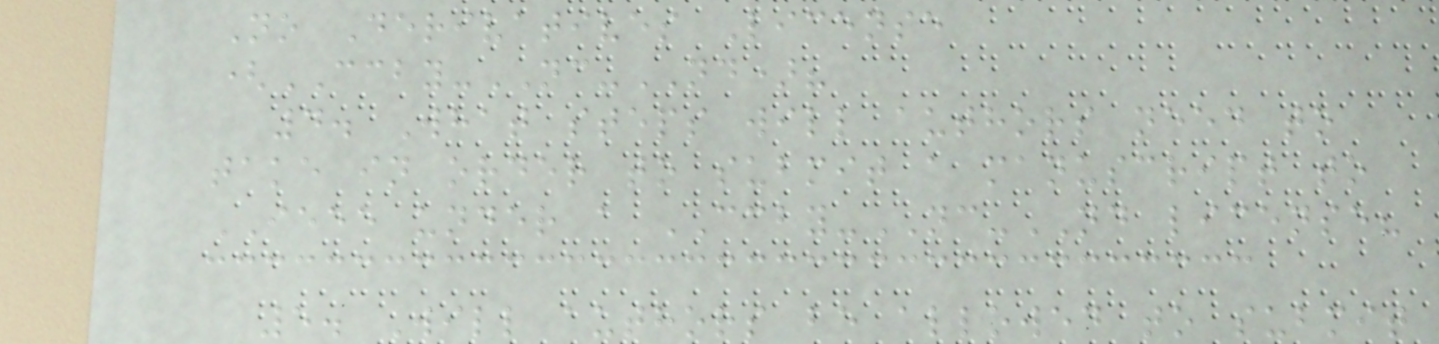No Derivatives License
(CCBY-NC-ND)?
4. What steps will authors need to
take in order to submit a manuscript to
IEEE under a CCBY-NC-ND license?
5. Will authors be allowed to submit
